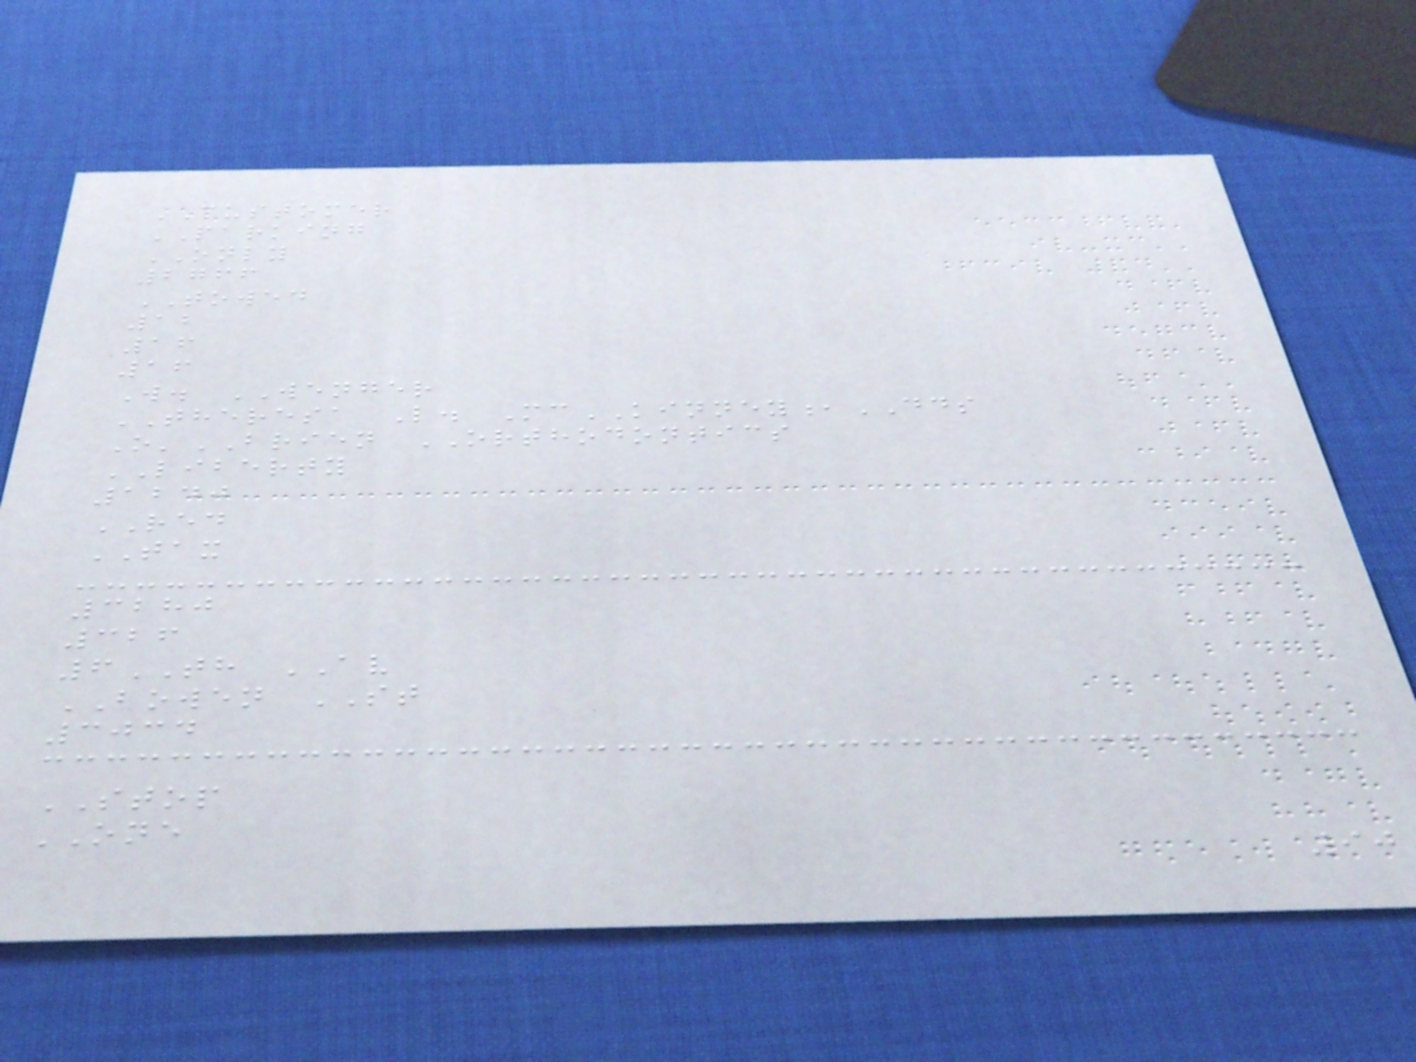CUSTOMER
PARKING
ONLY
2766
TOWED
12
16
16
W. WENGER
THERESA L. McKINNEY,DDS
O'BRIEN ORTHODONTICS
LIBERTY
1240
RED
TAX
3280
326
6TH AV
BOWEN ST
3034
STOP
ONE
90
